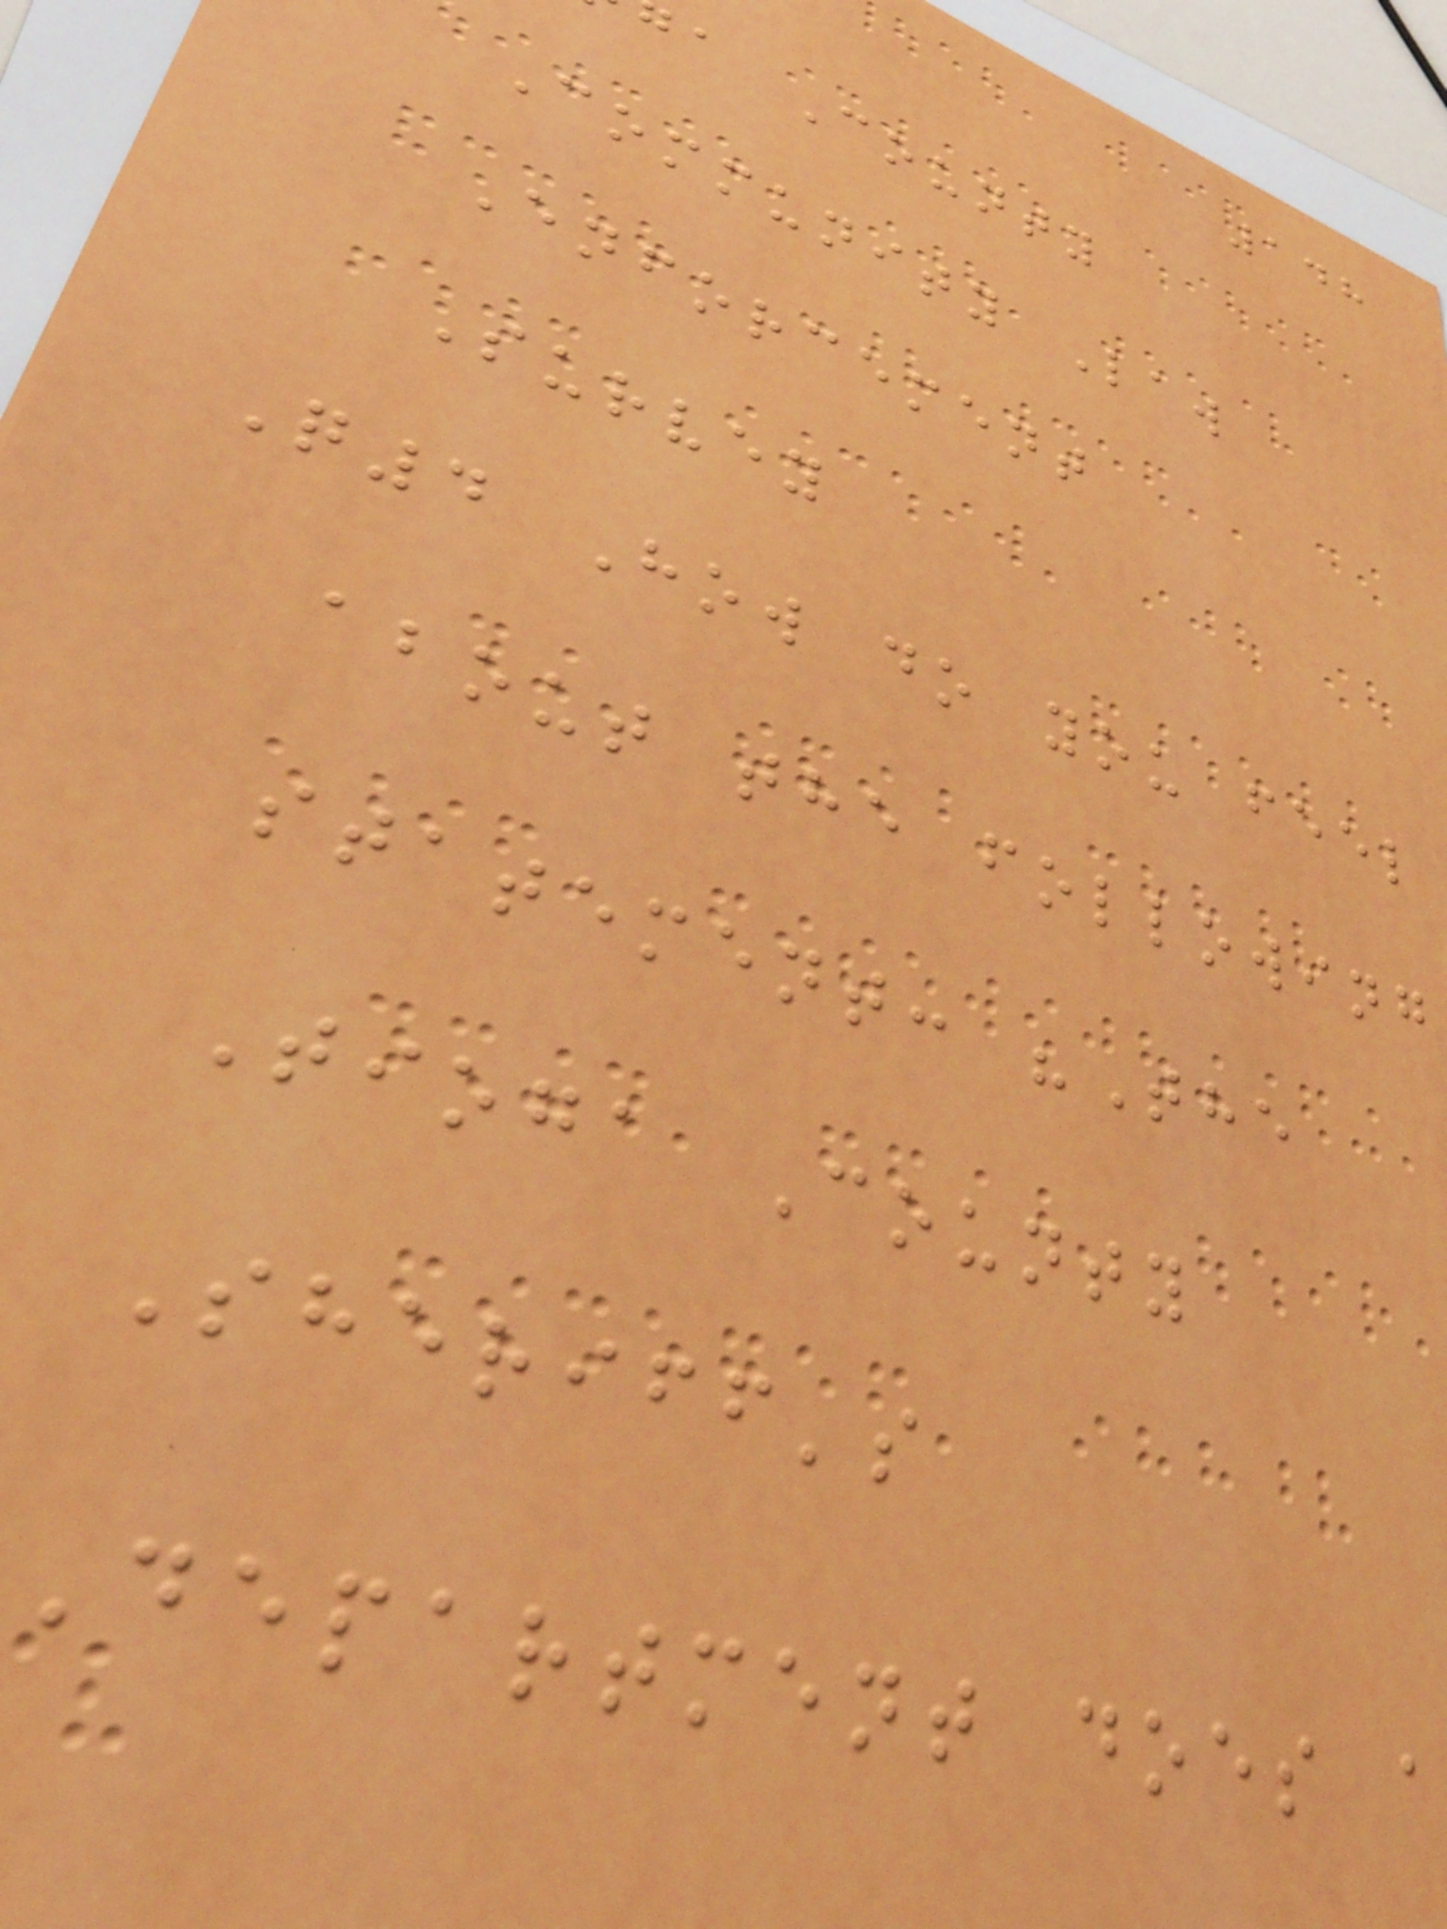148
a County
Community Law
Enforcement
Survey
Q4 How do you feel
about the following
statement: "The
Tioga County
Sheriff's
Department does a
